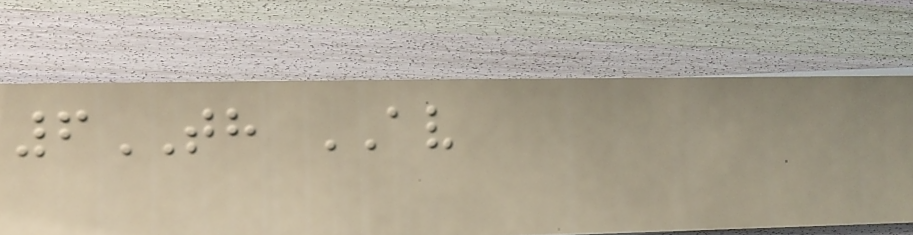6TH AV
